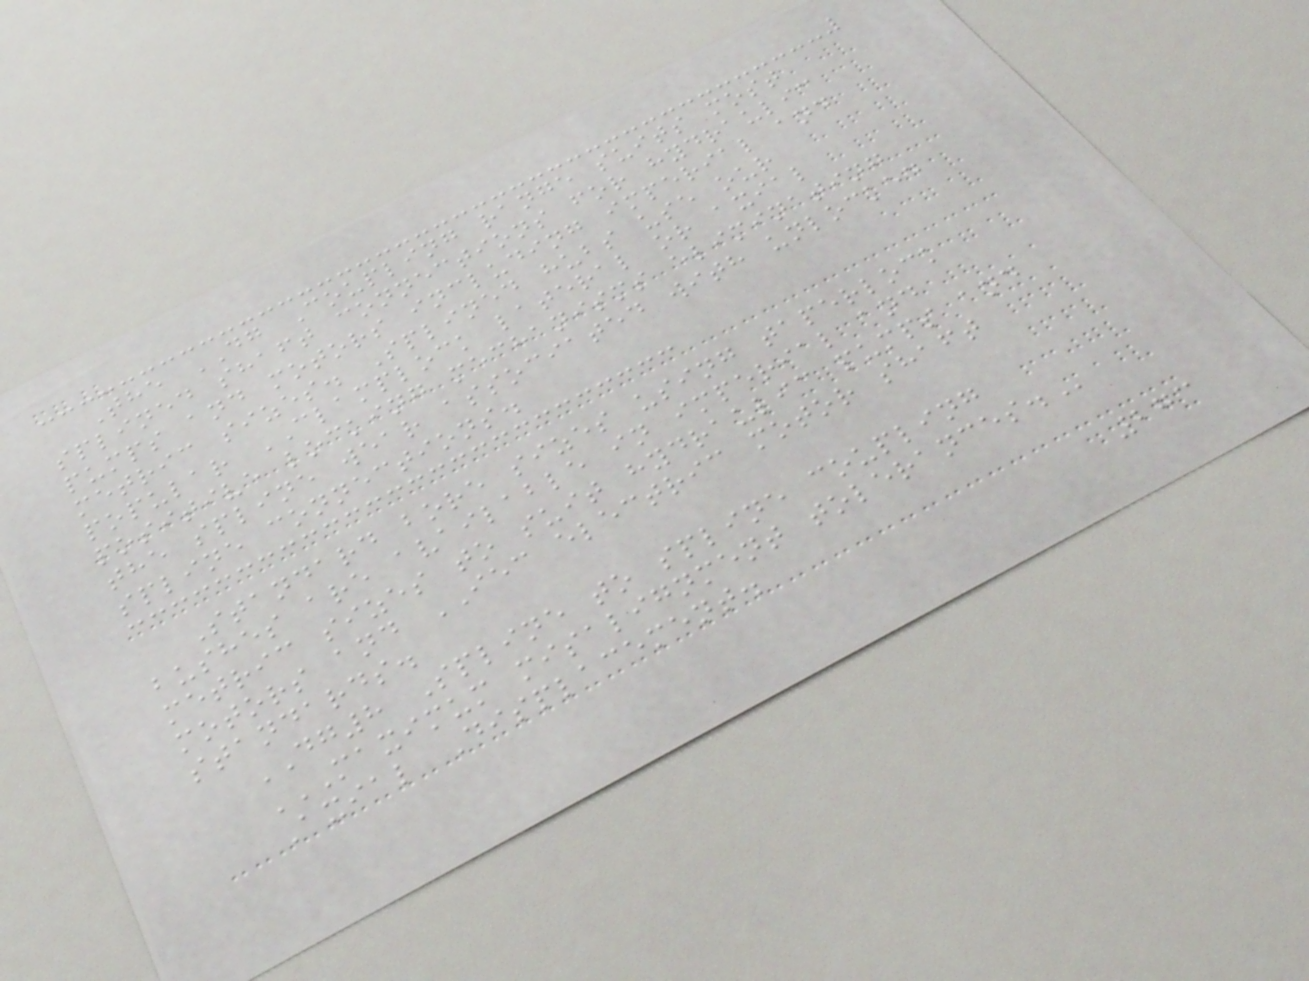The DG Coupling range suits most
splined shaft connections for hydraulic
pumps and motors including imperial and
metric sizes. Splined hubs use our
popular CLAMPLOCK lateral or axial
positive locking mechanisms eliminating
the spline wear associated with unlocked
spline connections.
Standard bore sizes using taperlock
bushes are available in imperial and
metric sizes to suit hydraulic pumps and
motors and IEC electric motor shaft
standards.
DG8 Spline to spline coupling
MAXIMUM MISALIGNMENT TOLERANCES.
Axial Displacement.
273
